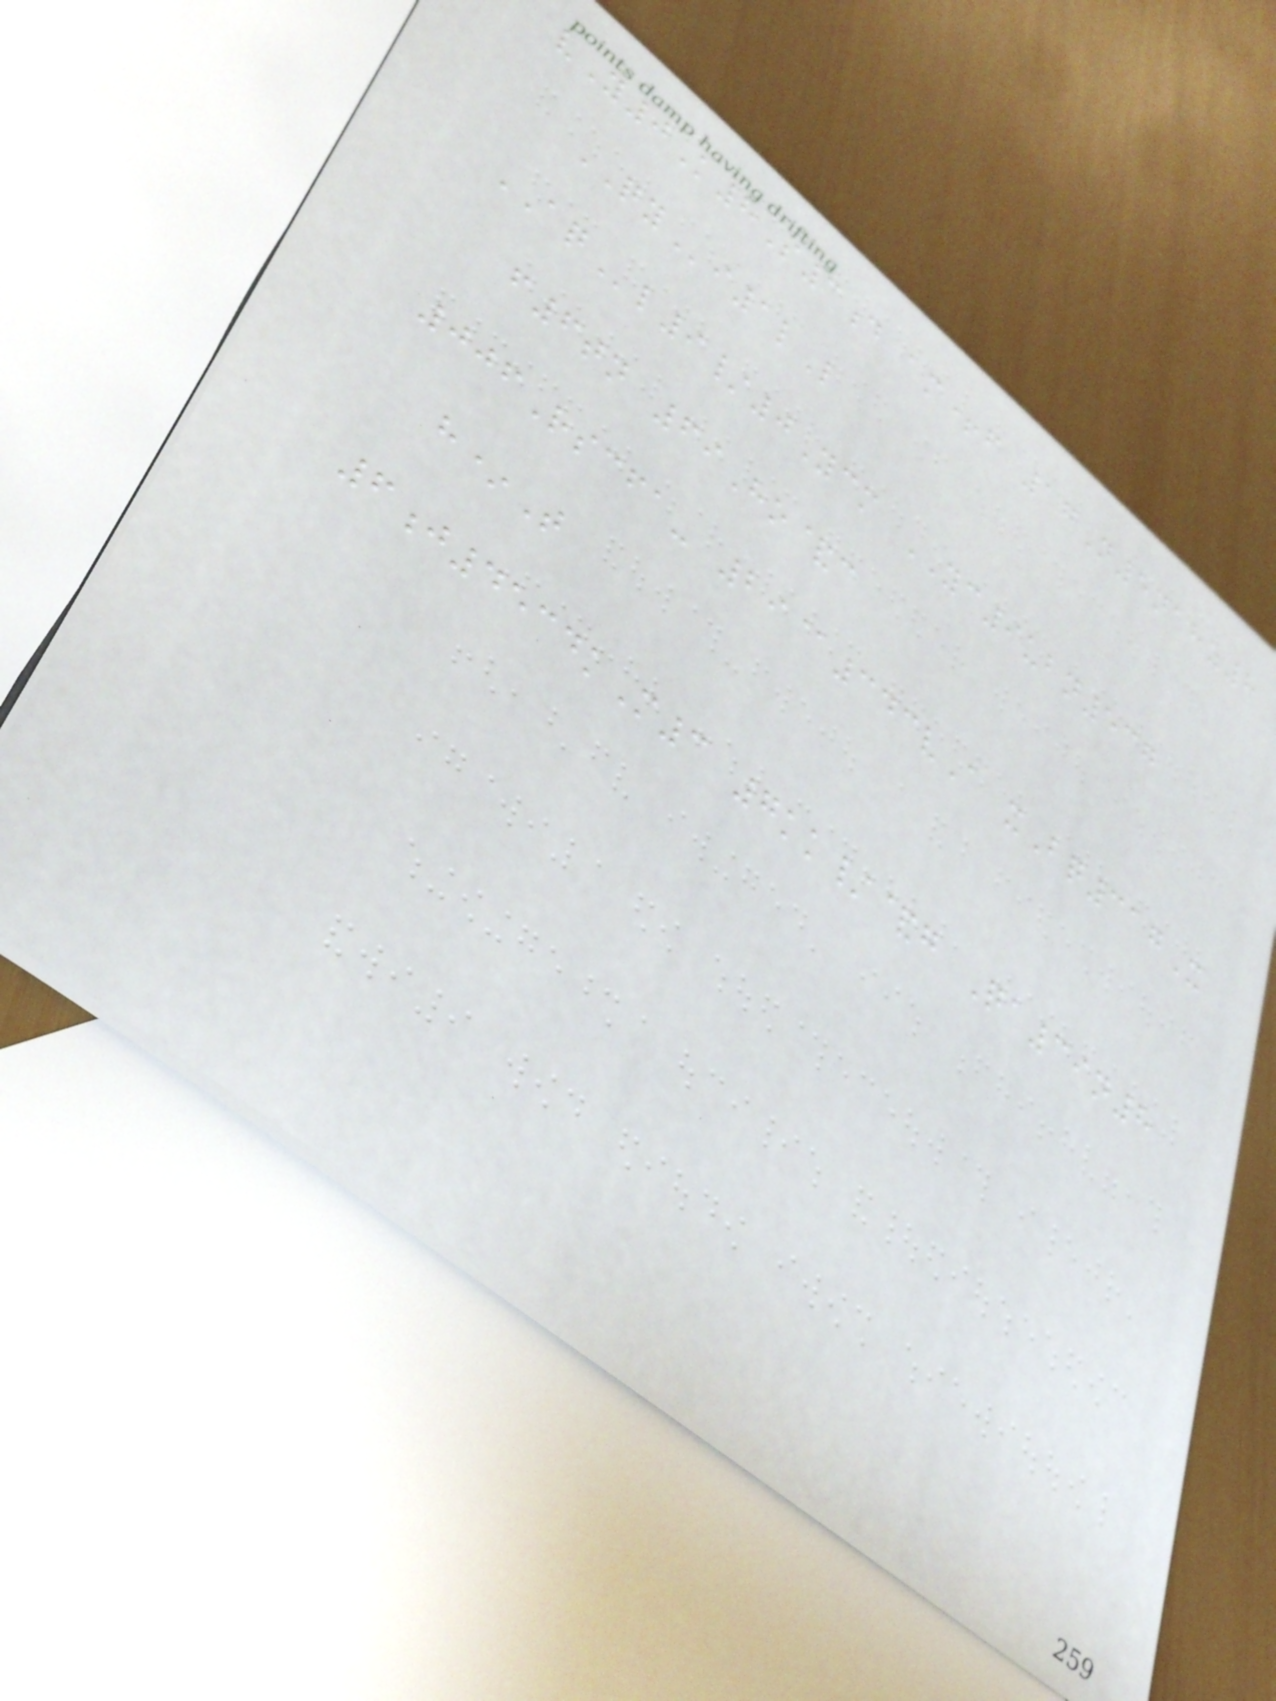vY0K8S3d am+f 17N5nahz8
QYi1lL
AQl9/0Ycm YC9ubn537
f6tn 69Ho&c
006Rscfa- 29@343vA xBq317X
h*T
6j4534kM3 7kk/&g Qa39n8
